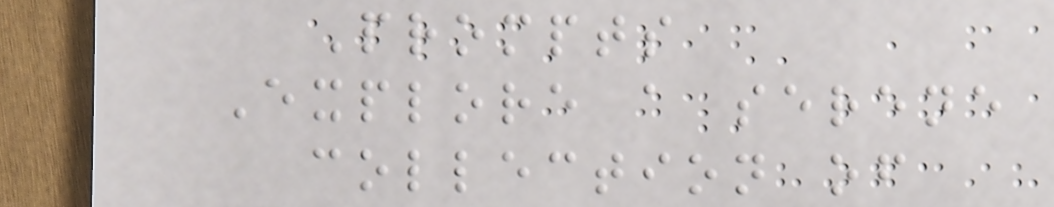Prompts
Explore a serene
collection of
